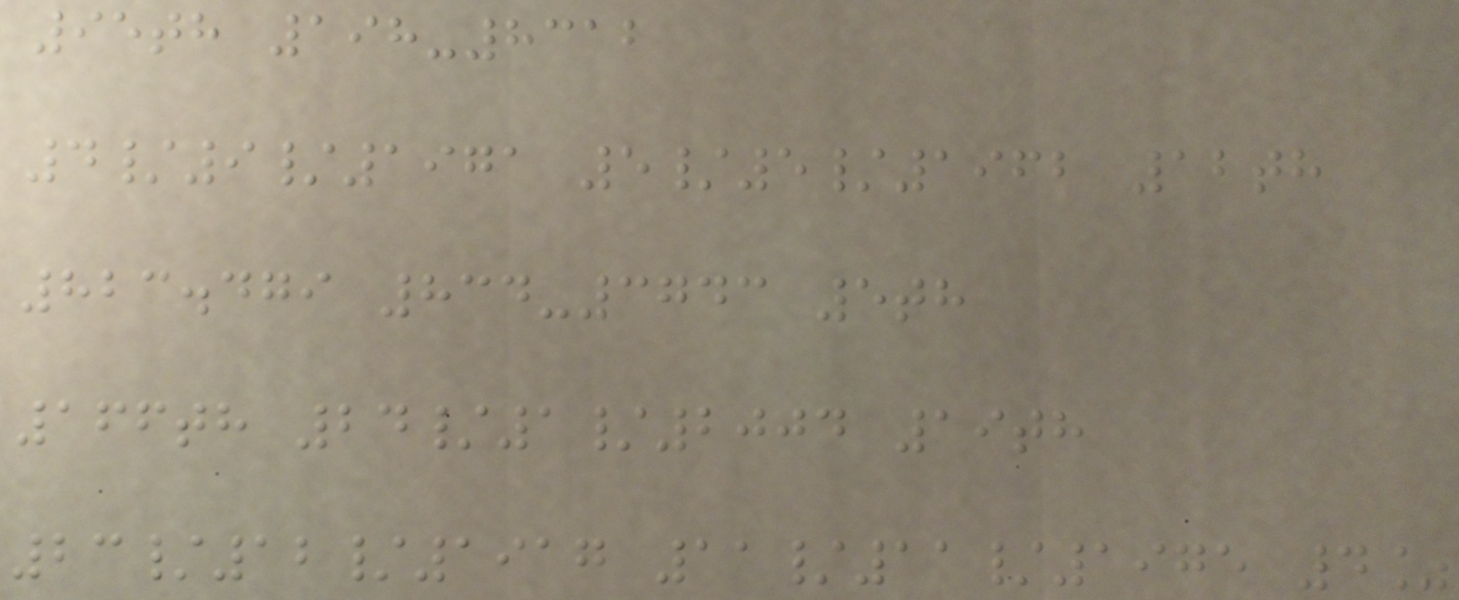95th 198-8312
4/9/1971 5/5/1962 12th
823.479 834-3743 5th
166th 24/1/2004 19th
23/12/1917 11/11/1975 4%
